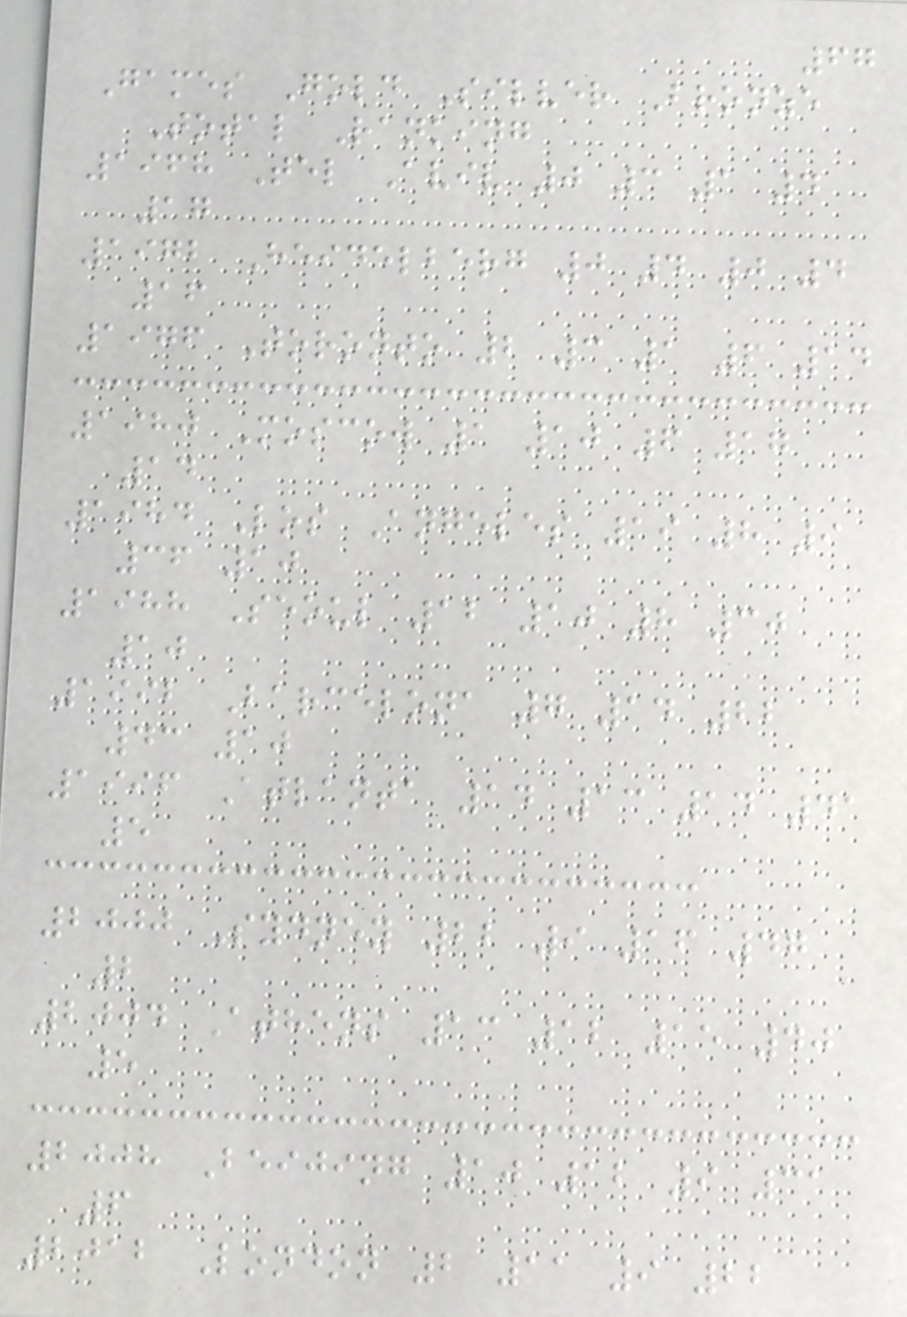67
Games Gold Silver Bronze
Total Ranking
1968 Tel Aviv 0 3 1 4
17
1972 Heidelberg 0 4 0 4
16
1976 Toronto 2 3 1 6 14
1980 Moscow 1 10 6 17
14
1984 Los Angeles 19 8 9
36 10
1988 Seoul 12 10 8 30
10
1992 Barcelona 7 14 22
43 10
1996 Atlanta 14 13 14 41
5
2000 Sydney 22 9 16 47
2
2004 Athens 13 12 15 40
5
2008 Beijing 10 12 9 31
6
2012 London 2 11 9 22
